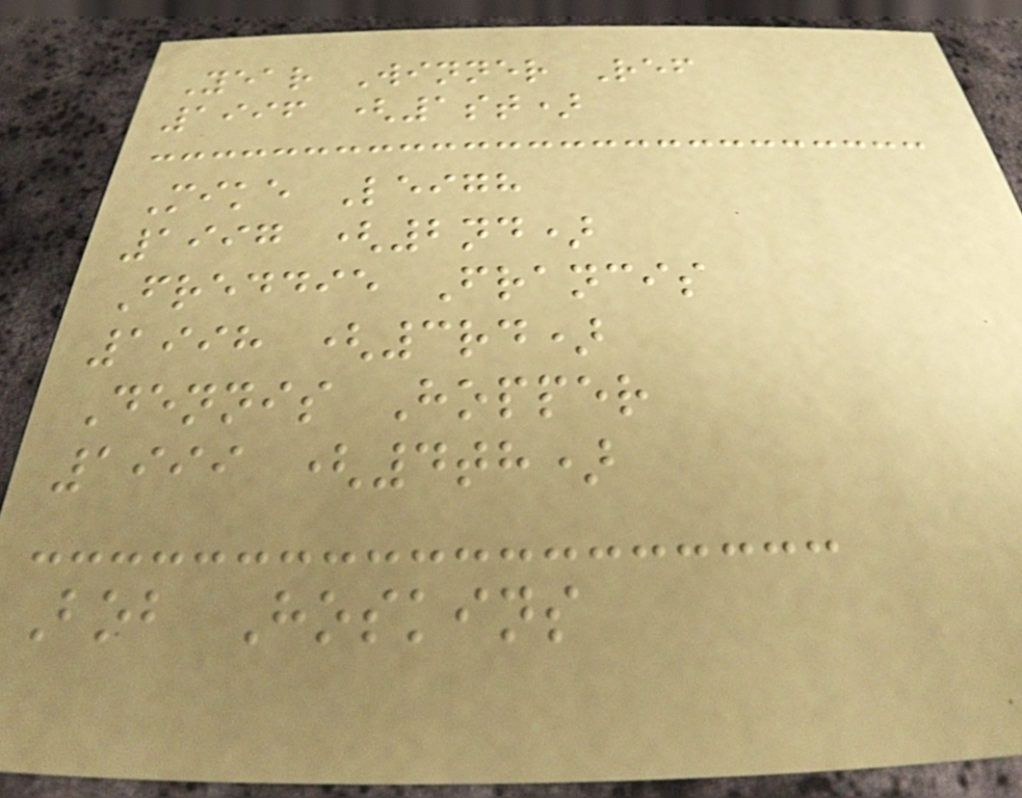Year Winner Ref
1996 (1st)
Mike Leigh
1997 (2nd)
Freddie Francis
1998 (3rd)
Dennis Hopper
1999 (4th)
Bob Hoskins
